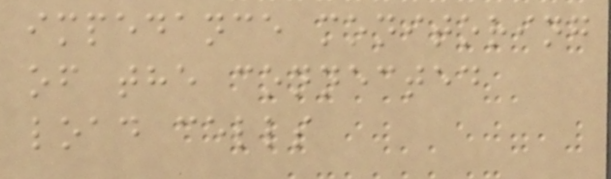impedance monitoring
of the connected
load cells
